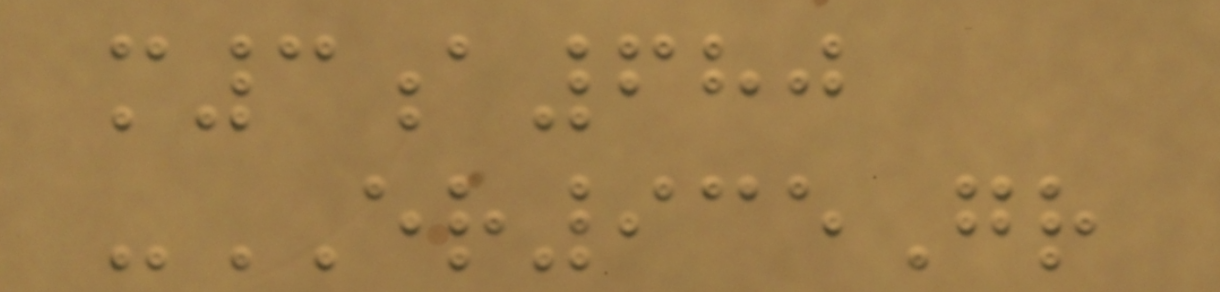m3a680
-ER935Gr
